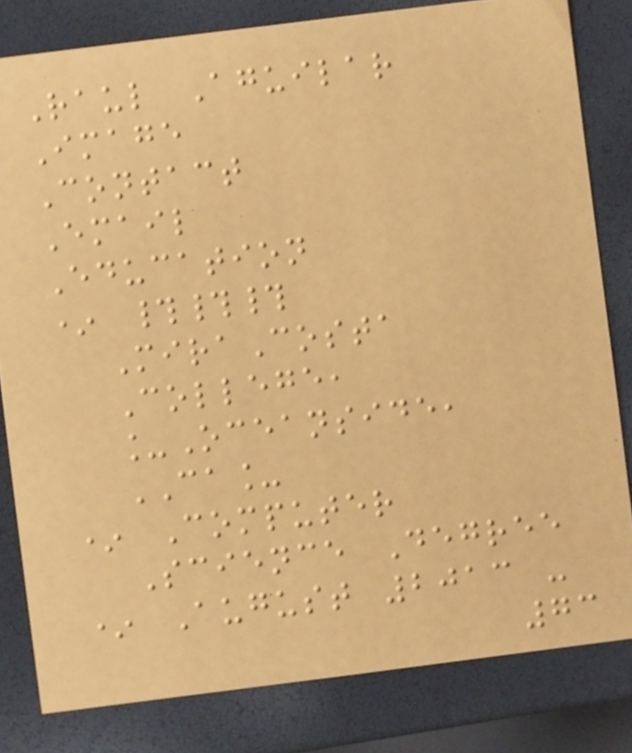Raul Aguilar
Image
Contact
Email
Education
* ###
MiraCosta
College,
_Oceanside,
CA_
* Computer
Science Degree
* August 2013 -
73
